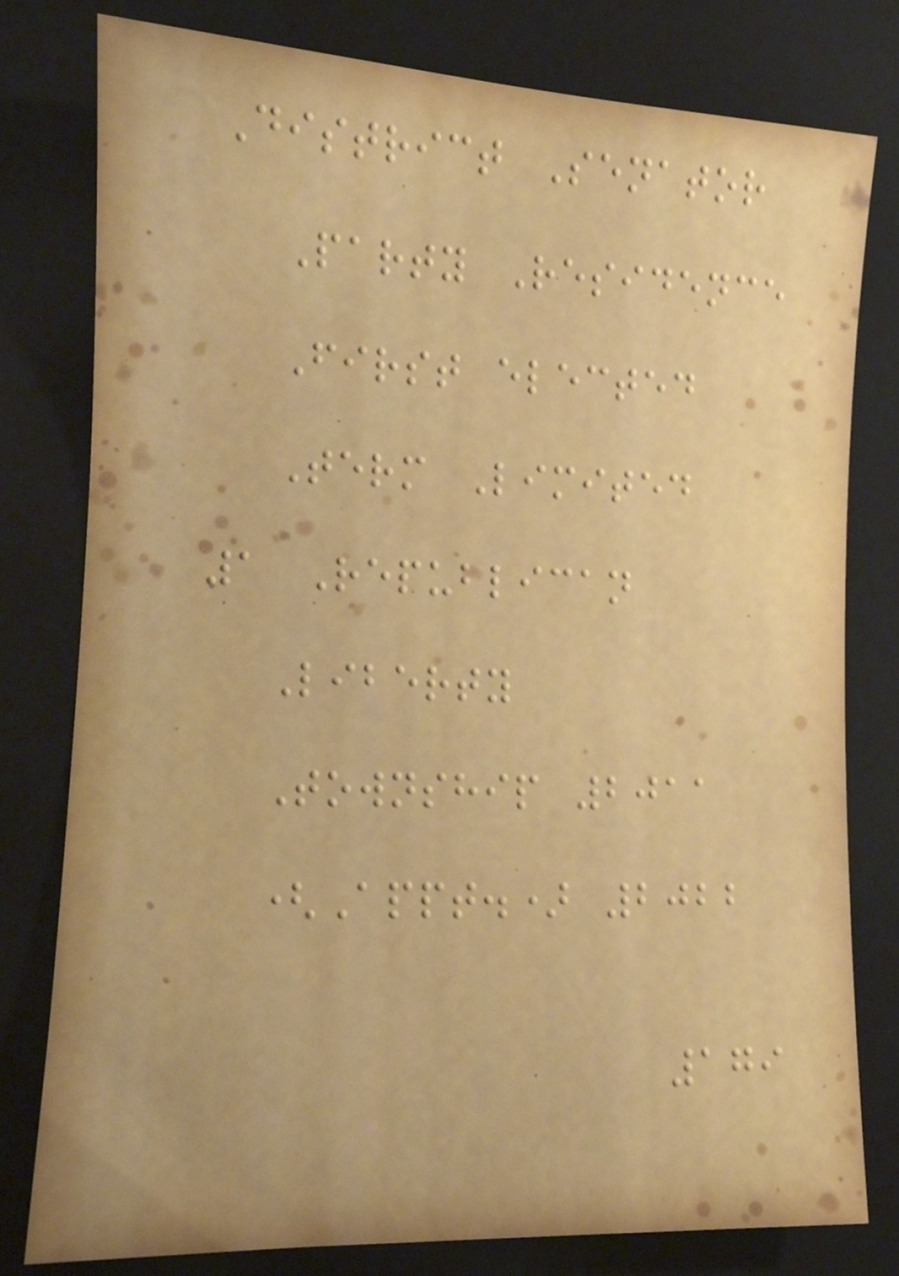District Senator
Party Residence
First elected
Term Limited
1 Republican
Liberty
Township 2011
(Appt.) 2022
179
